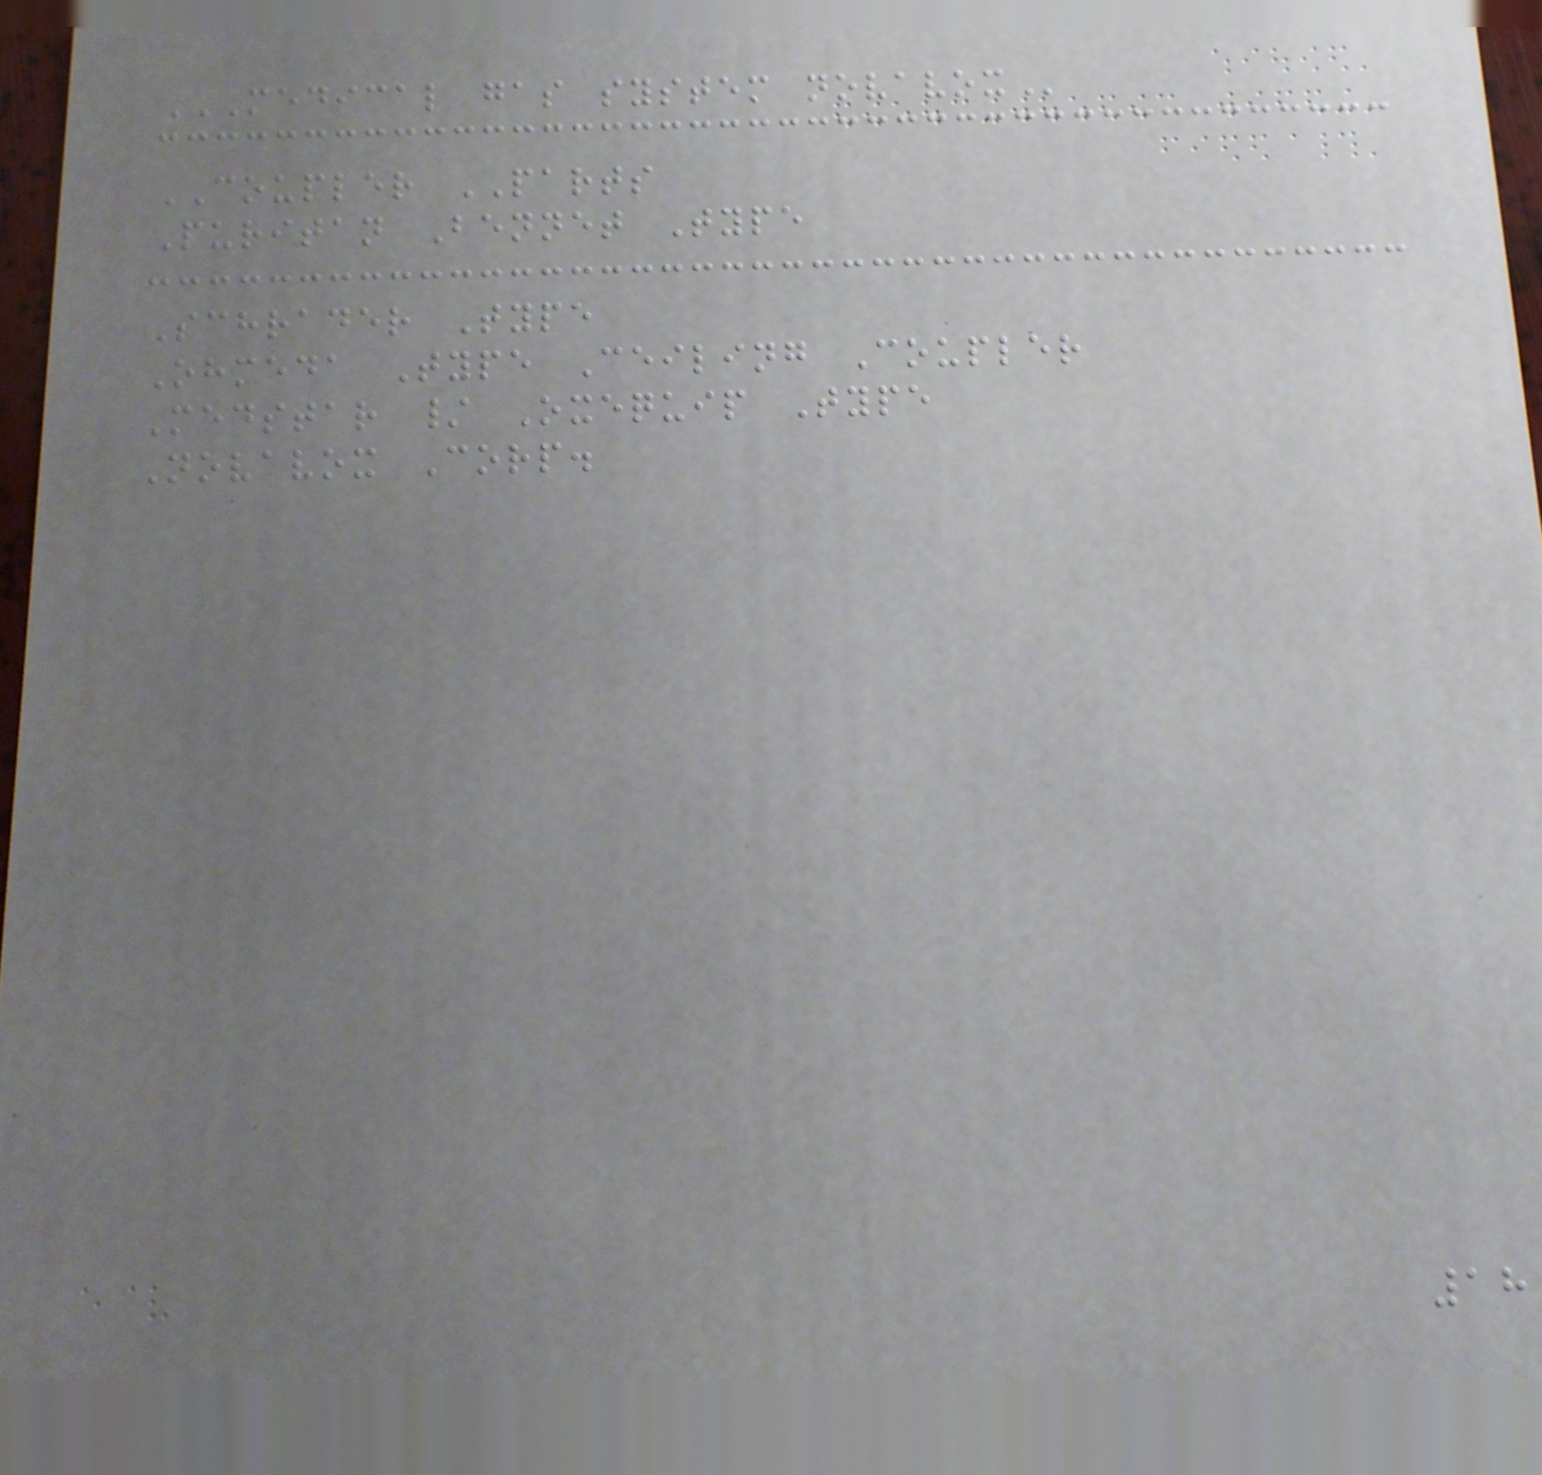MEDICAL GAS SYSTEM NOVAVOX
COUPLER PARTS
Puritan Bennet Type
Schrader Type
Ohmeda Type Ceiling Coupler
Medstar / Oxequip Type
Novavox Corp.
18
